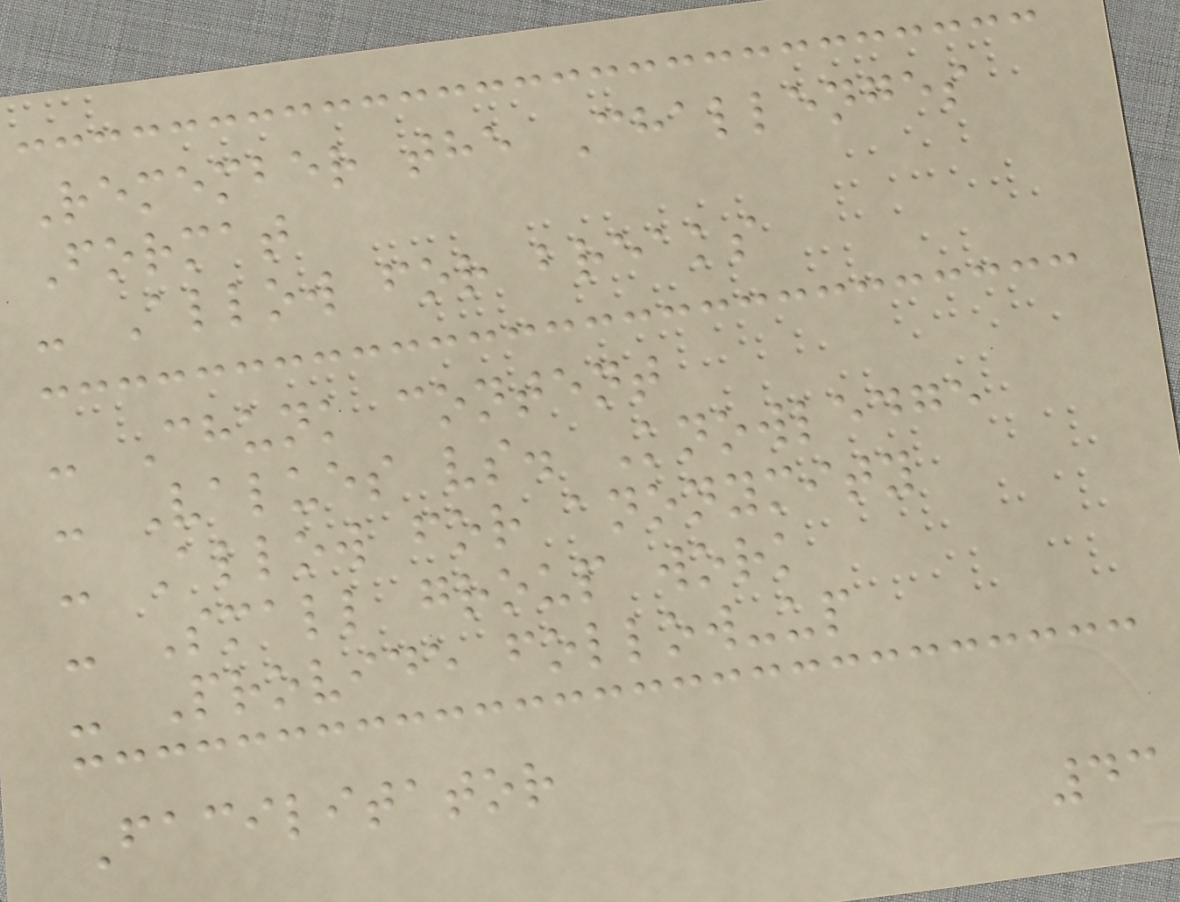Remember the Challenges
Format
- Allow for breaks
- Chunk content
- Values vs. Knowledge
- Allow for anonymity
- Small group work
- Provide follow-up
Facilitator
43
